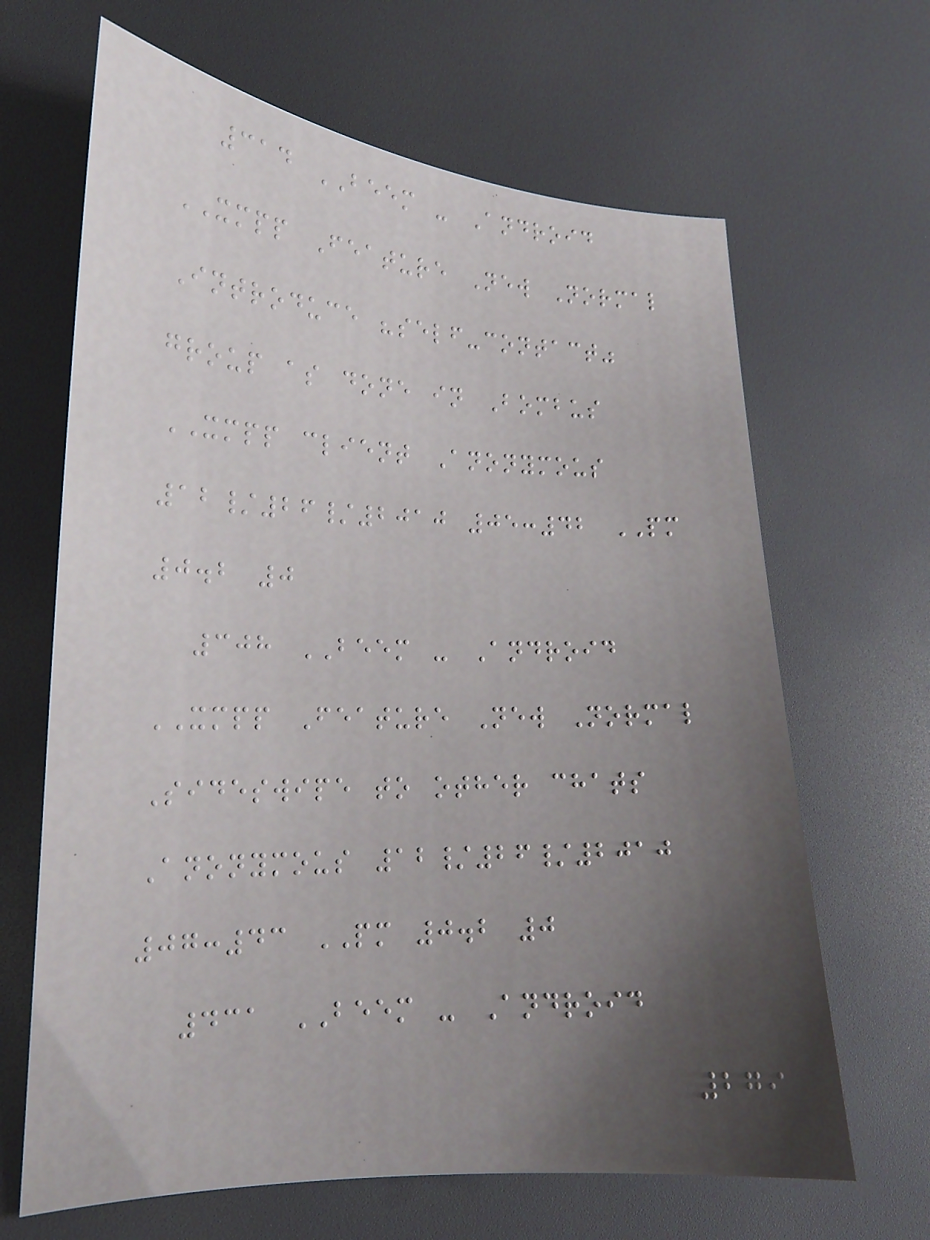314 BEEM - Android
XMPP Feature New Normal
Introduce "self-contact"
group as done in Bombus
XMPP client Anonymous
12/26/2010 05:42 PM
0.2 0
308 BEEM - Android
XMPP Feature New Normal
Sideswipe to other chats
Anonymous 12/26/2010
07:43 PM 0.2 0
431 BEEM - Android
279
